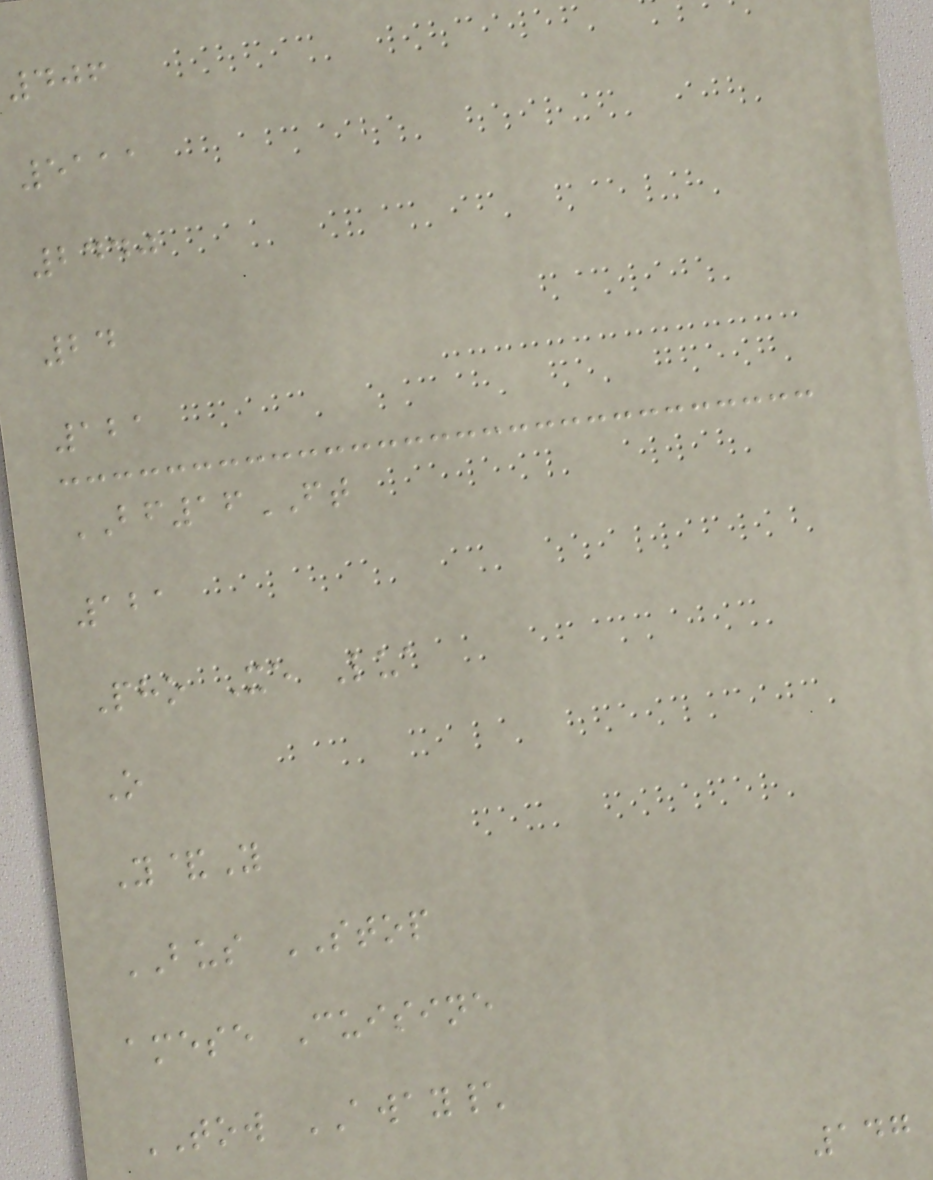406
5111
2440
24
121
BF16FT
121
Pho Xe Lua
O
Y&Y
BUS STOP
amese Cuisine
TOW AWAY\
147
